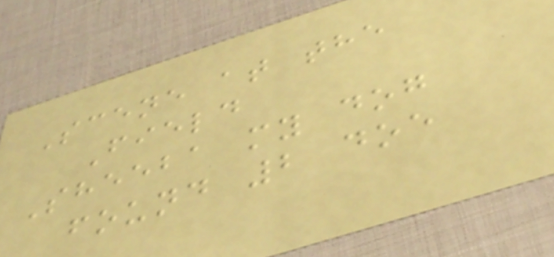Scene at the
Field
Sheeba my dog
found 2 doe
